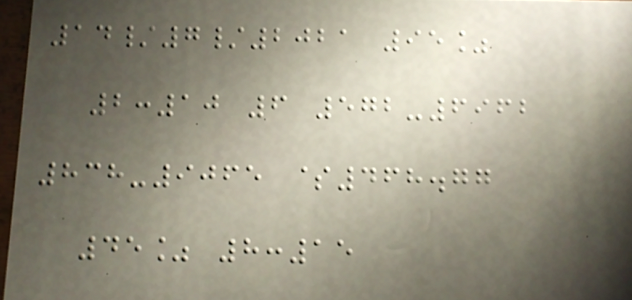14/7/2021 95%
2:10 6 572-6962
838-9065 $468.77
45% 8:15
